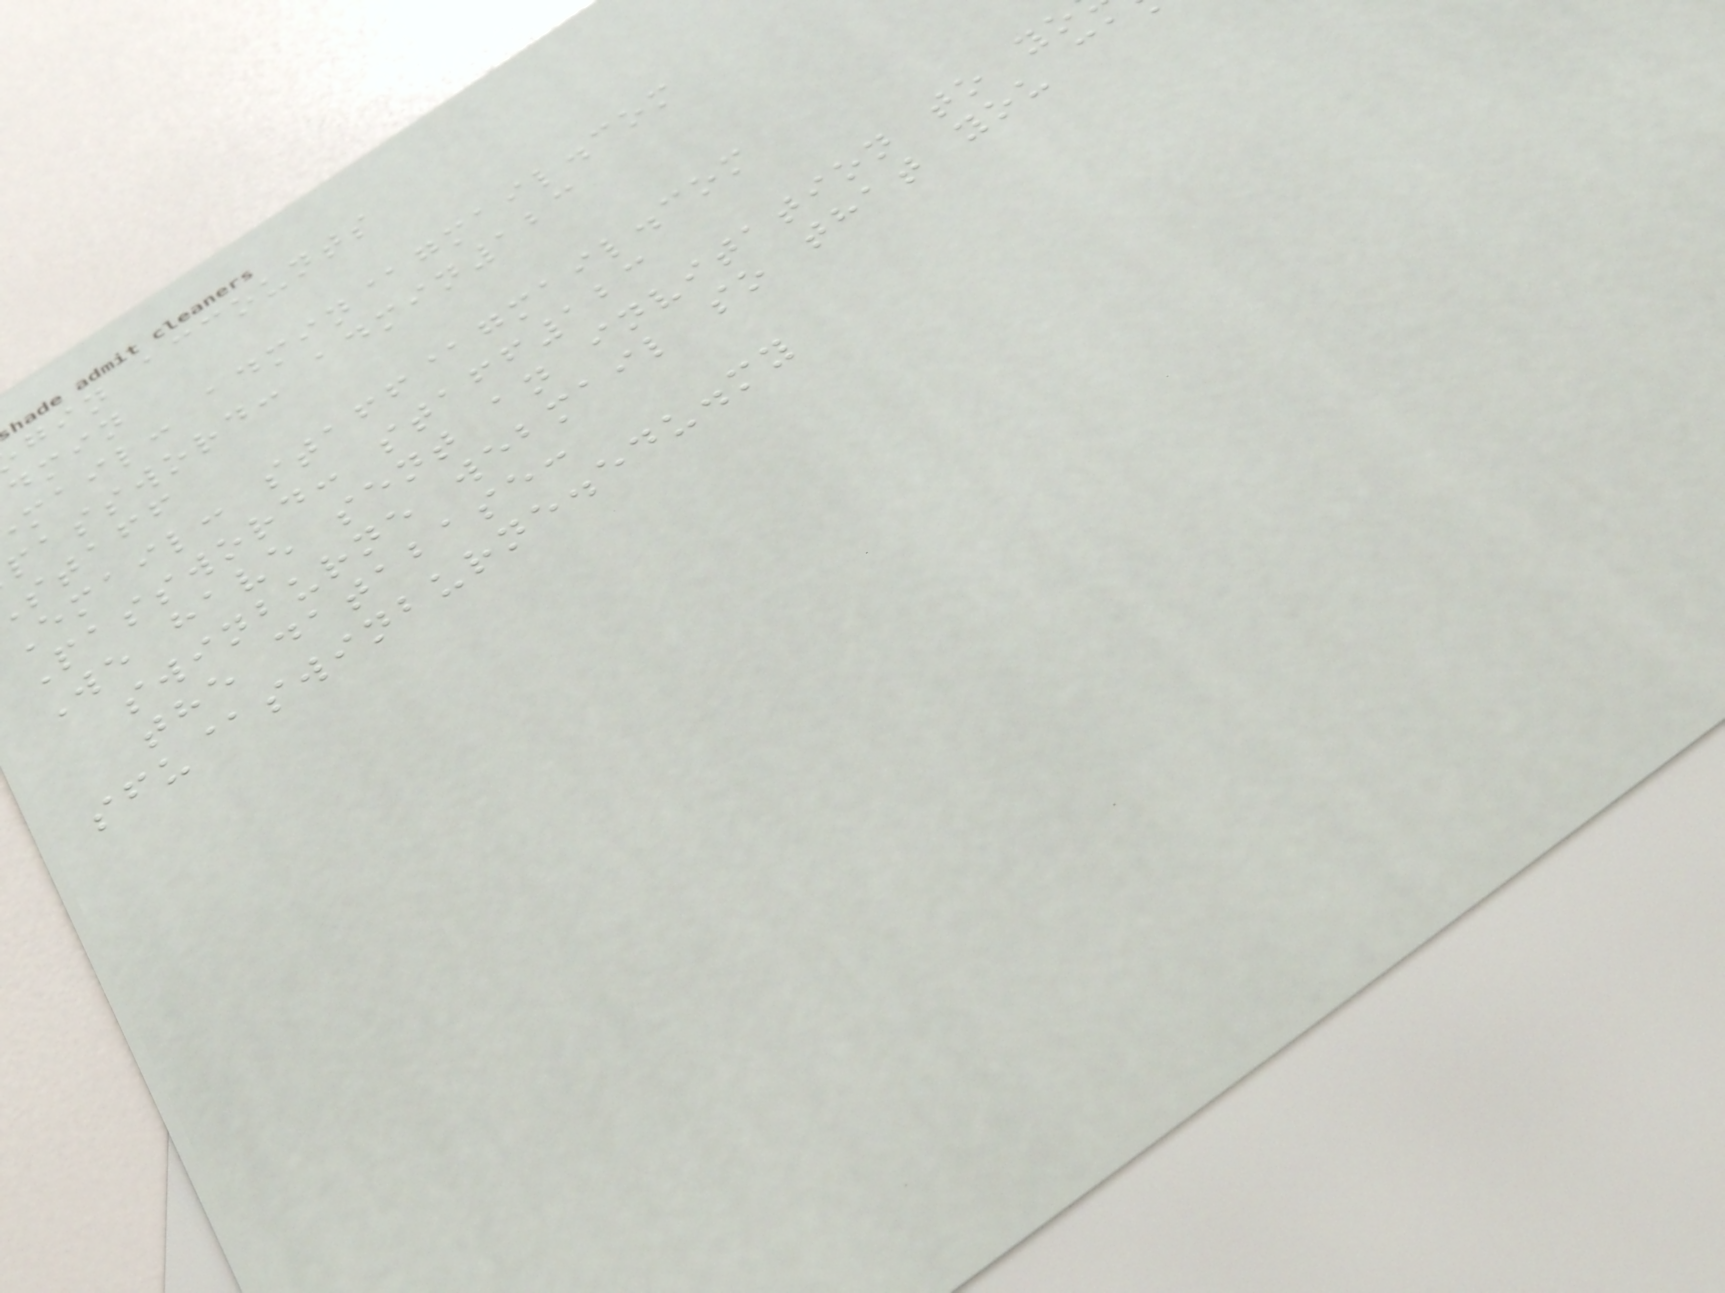gin accounts
dmin
mail: admin@gmail.com
password: admin123
staff
Email: staff@gmail.com
Password: staff123
We have sent an invitation to yo
swinburne webmail so that you ca
the database:
sfu@swinburne.edu.my
